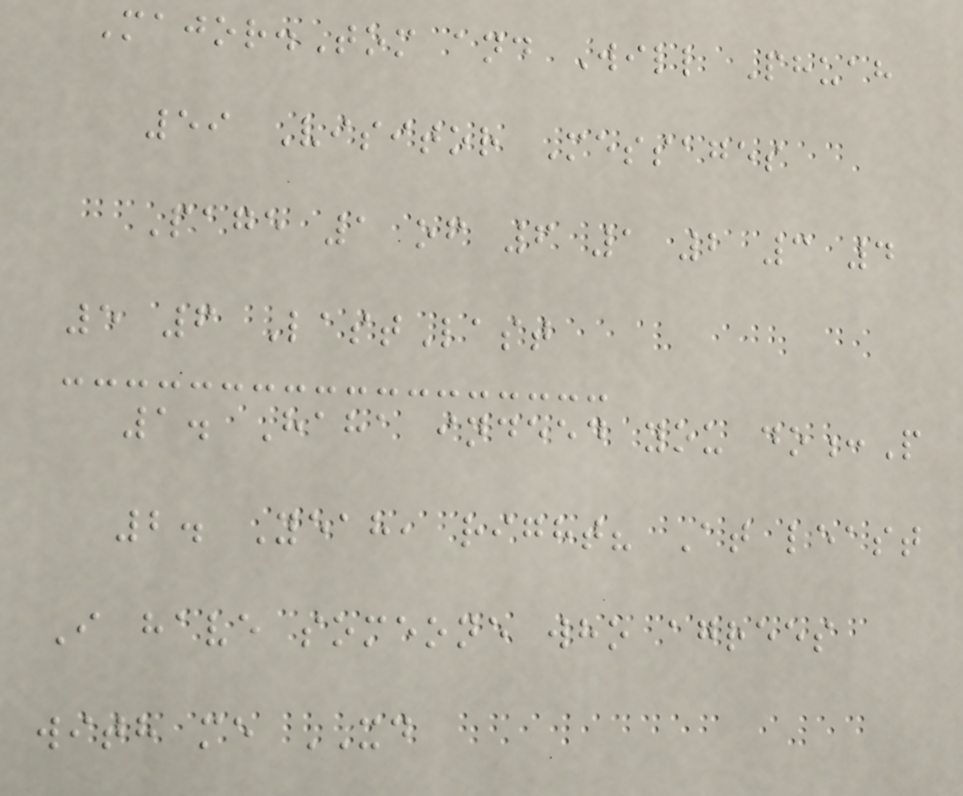Major.Tom and Will Phuah
59 Visitor Messages
Page 1 of 6 1 2 3 4
5 6 LastLast
1. Haha indeed you do:P
2. Yeah, right? At least
I have someone who agrees
with me XD
